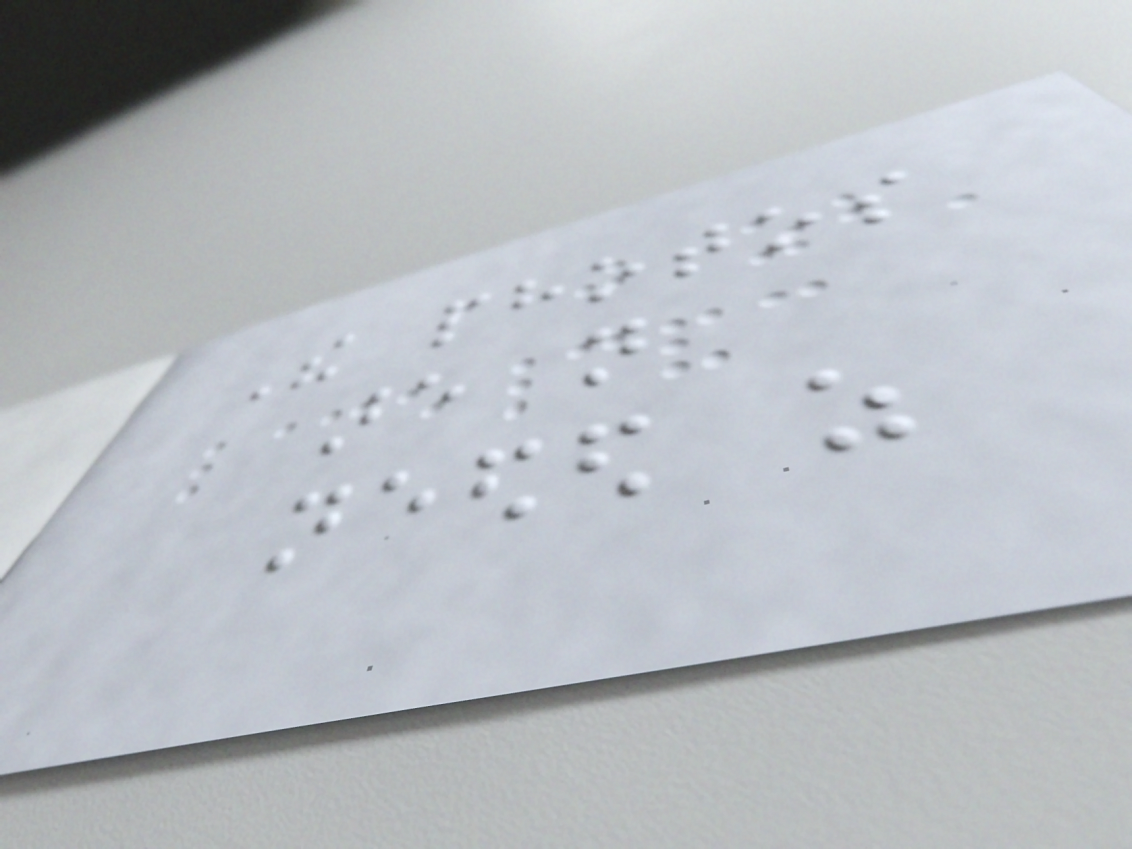The photos
are not
needed as
